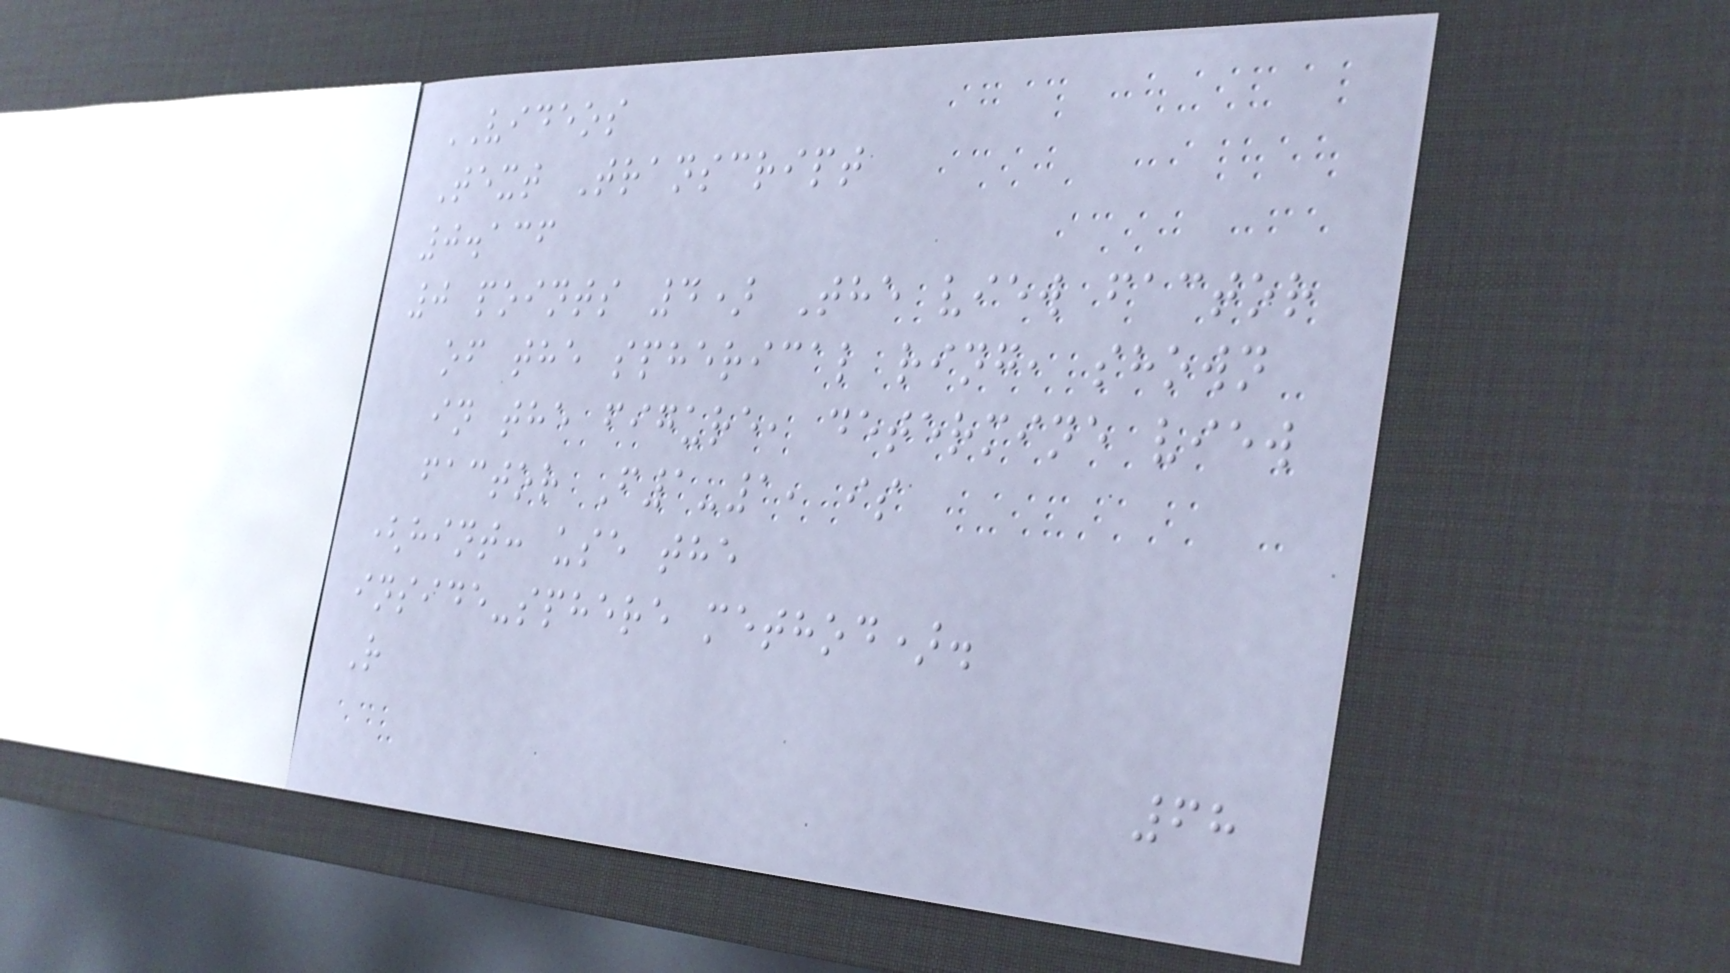VIDEOS
Text Transcript
0.136
0 points 4) The view factor
of the spherical ring, shown
in the figure, determine view
factor F1-1, is
(hint: use the
inside-sphere method).
R
68
